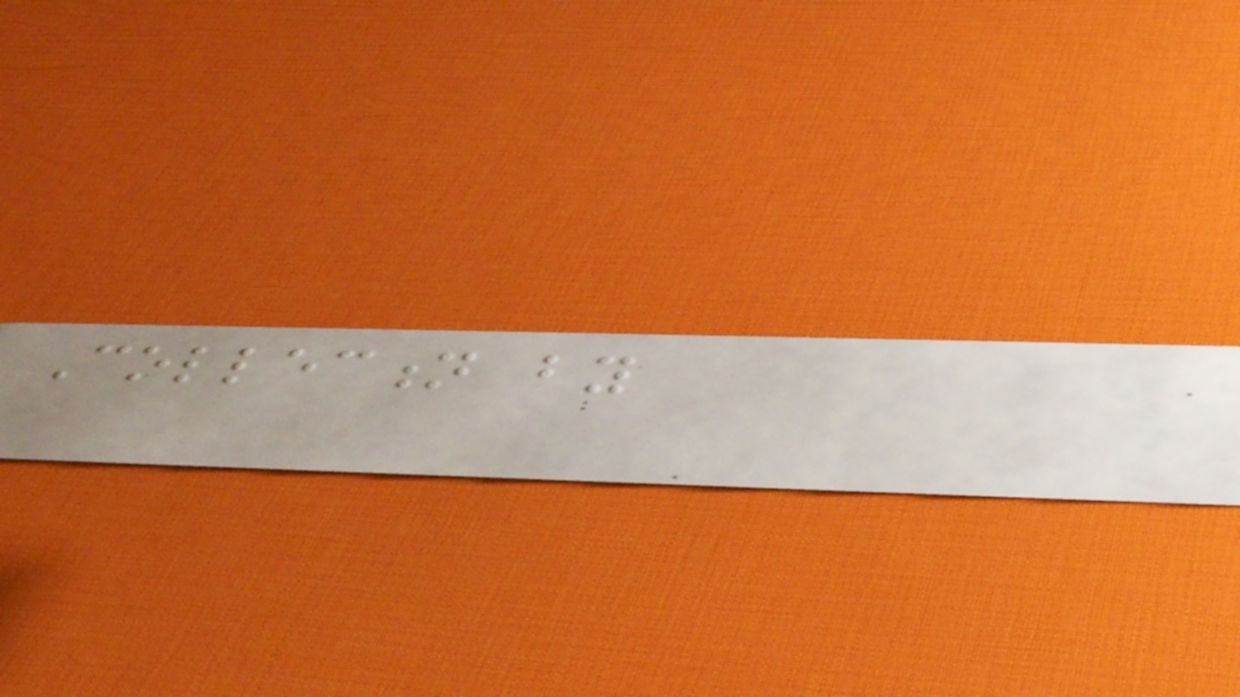Collection by
